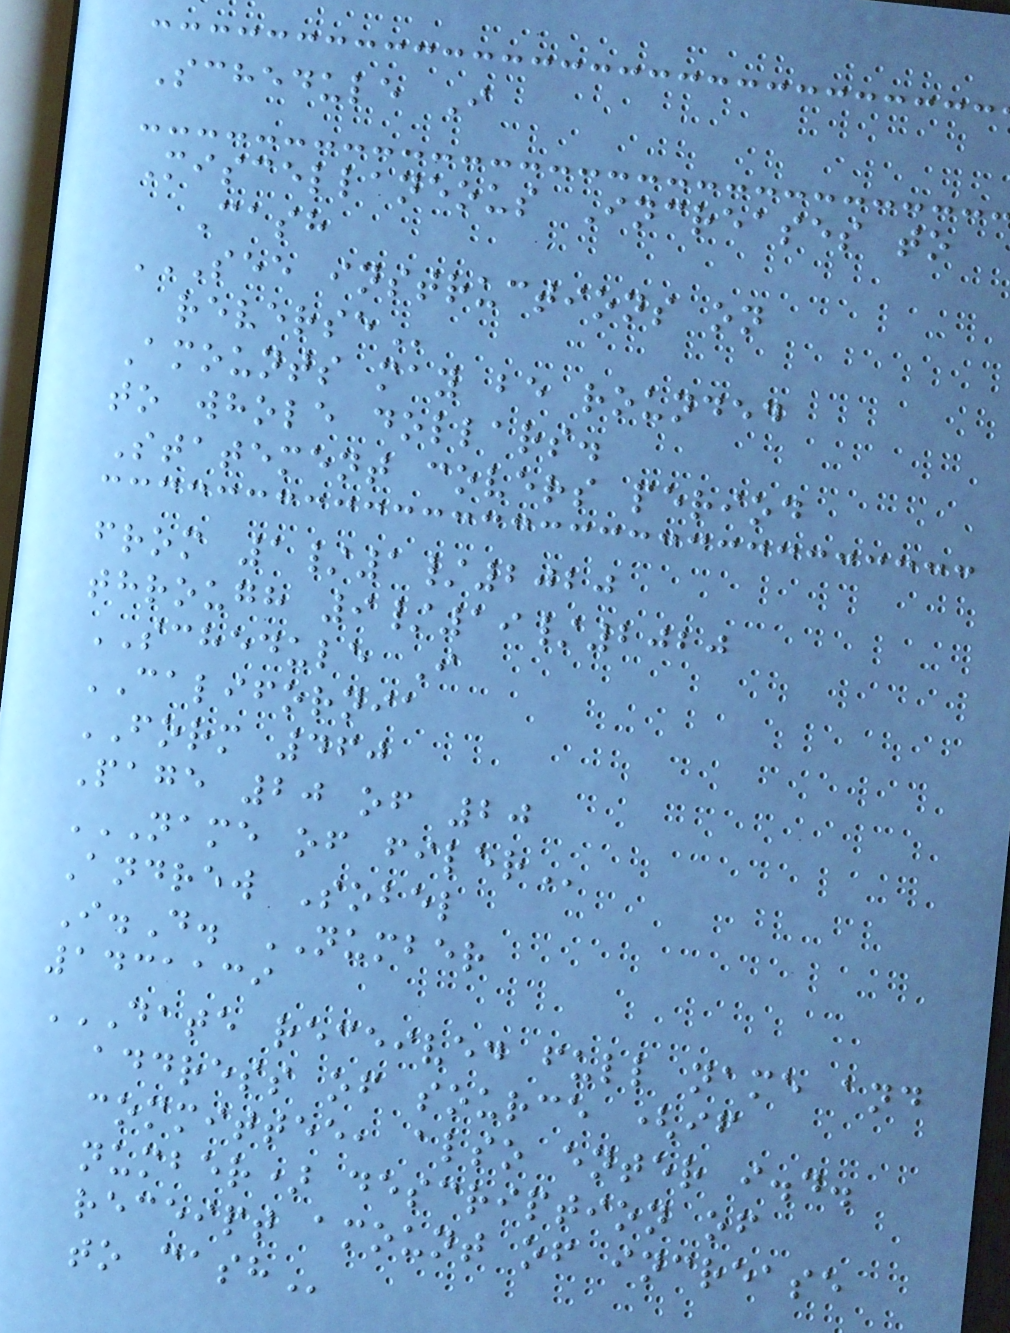Schedule I
Miscellaneous Increases to
Cash
SEE INSTRUCTIONS ON
REVERSE
Amounts may be rounded
to whole dollars.
Statement covers period
from 1/1/2020
through 9/19/2020
SCHEDULE I
CALIFORNIA
FORM 460
Page 20 of 20
NAME OF FILER
Andrew Sobel
I.D. NUMBER
1431139
DATE RECEIVED FULL NAME AND
ADDRESS OF SOURCE (IF
COMMITTEE, ALSO ENTER I.D.
NUMBER) DESCRIPTION OF
RECEIPT AMOUNT OF INCREASE
TO CASH
